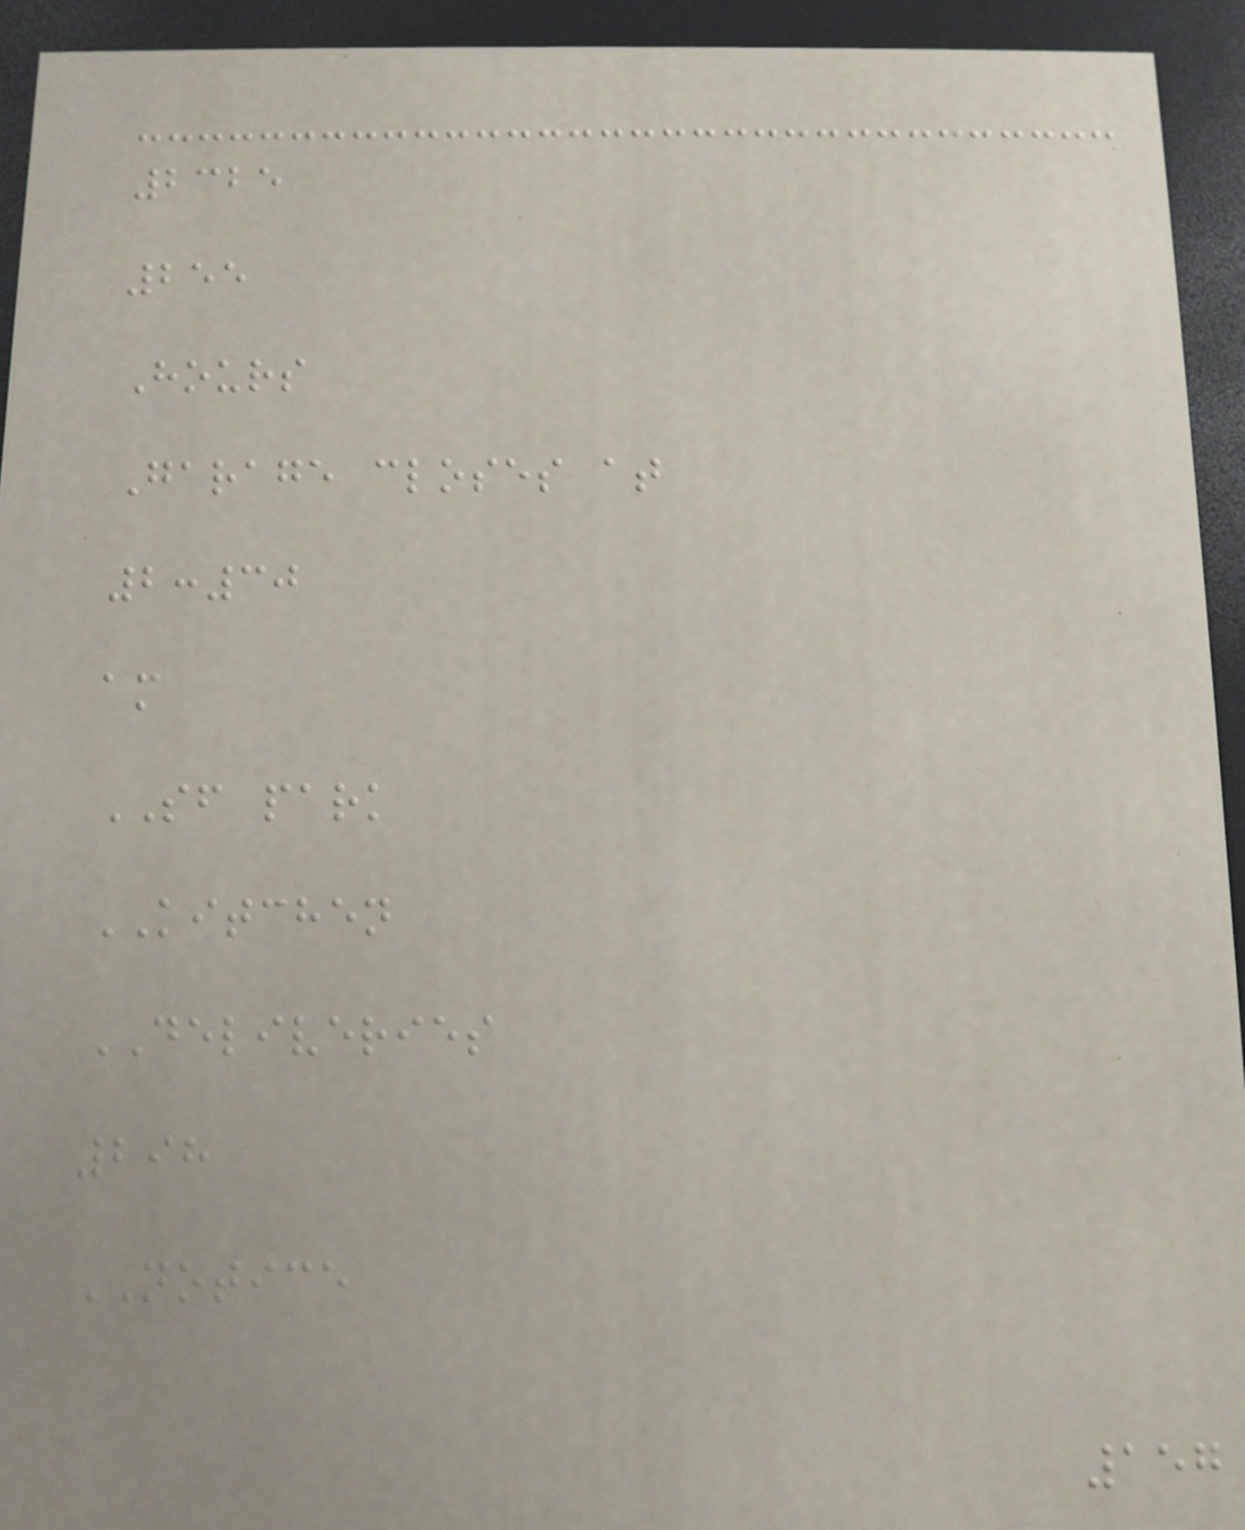2325
255
Hours
Garage closes at
2:30
am
SF park
KITCHEN
DELIVERIES
298
NOTICE
157
